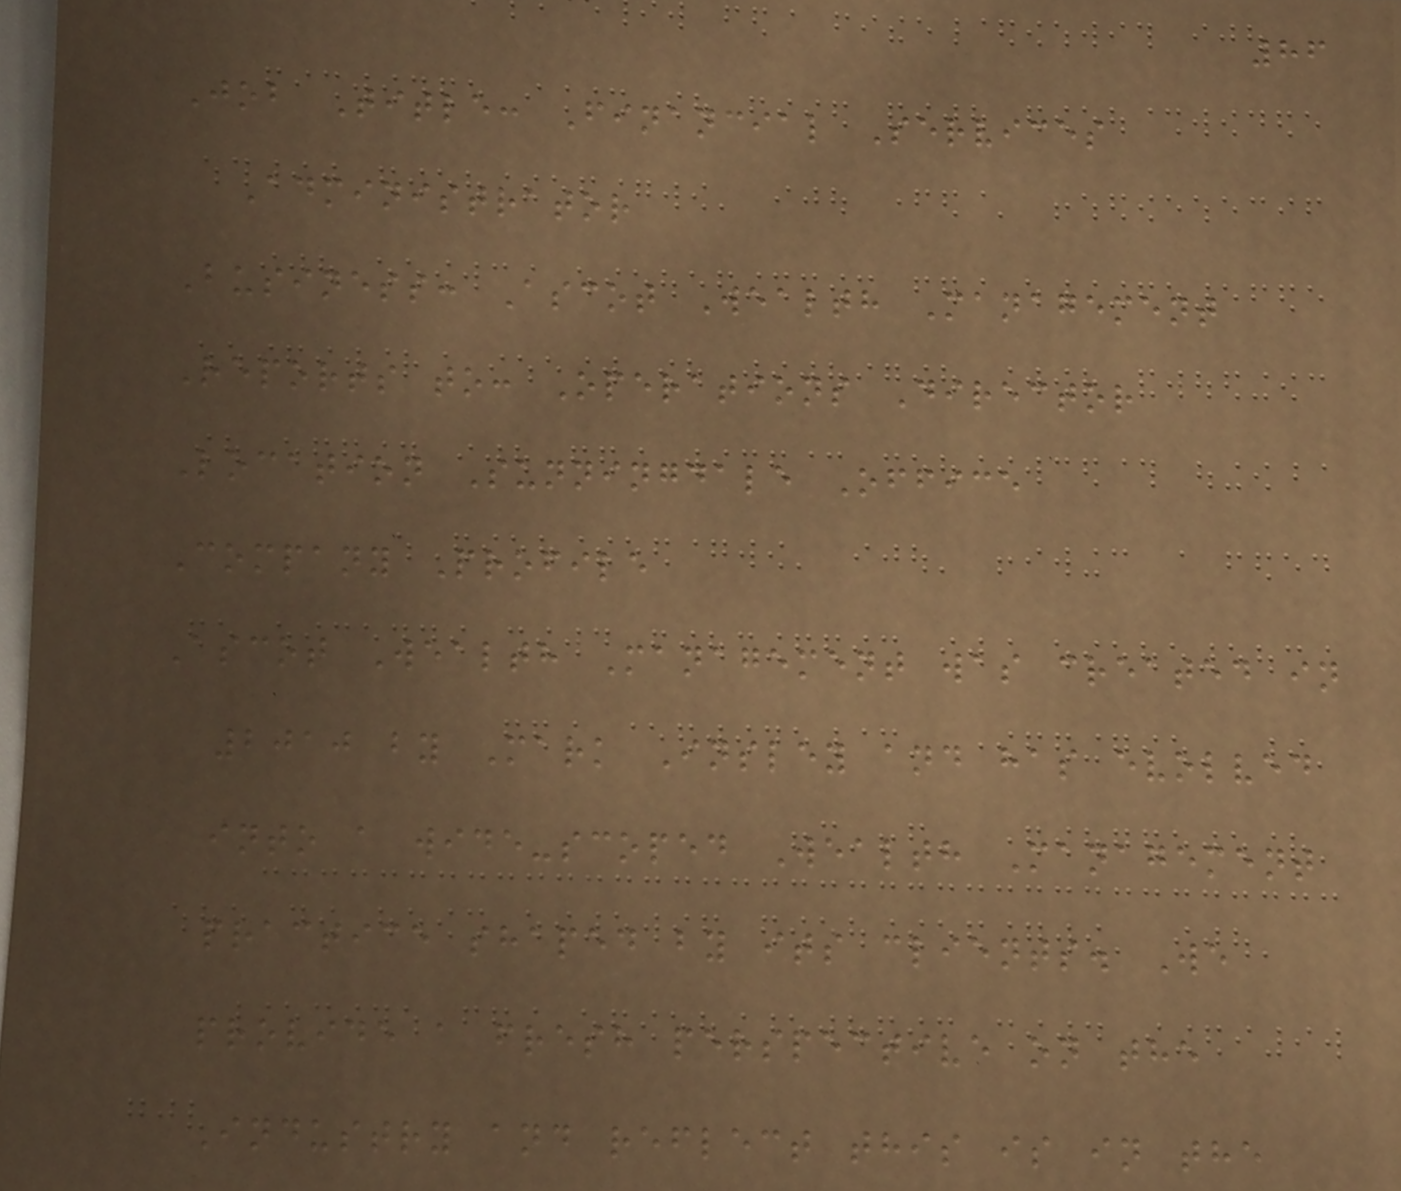86
Job Title: Financial Services
Administrator
Business: Ascot Wealth Management
Reports to: Operations Director
Location Sunningdale Office
Company Profile
Ascot Wealth Management was created in
2010 by Mark Insley and has evolved
into a wide-scoped Wealth Management
practice shaped by its clients. We
provide a fresh perspective on the
Industry and reflect this is in the
